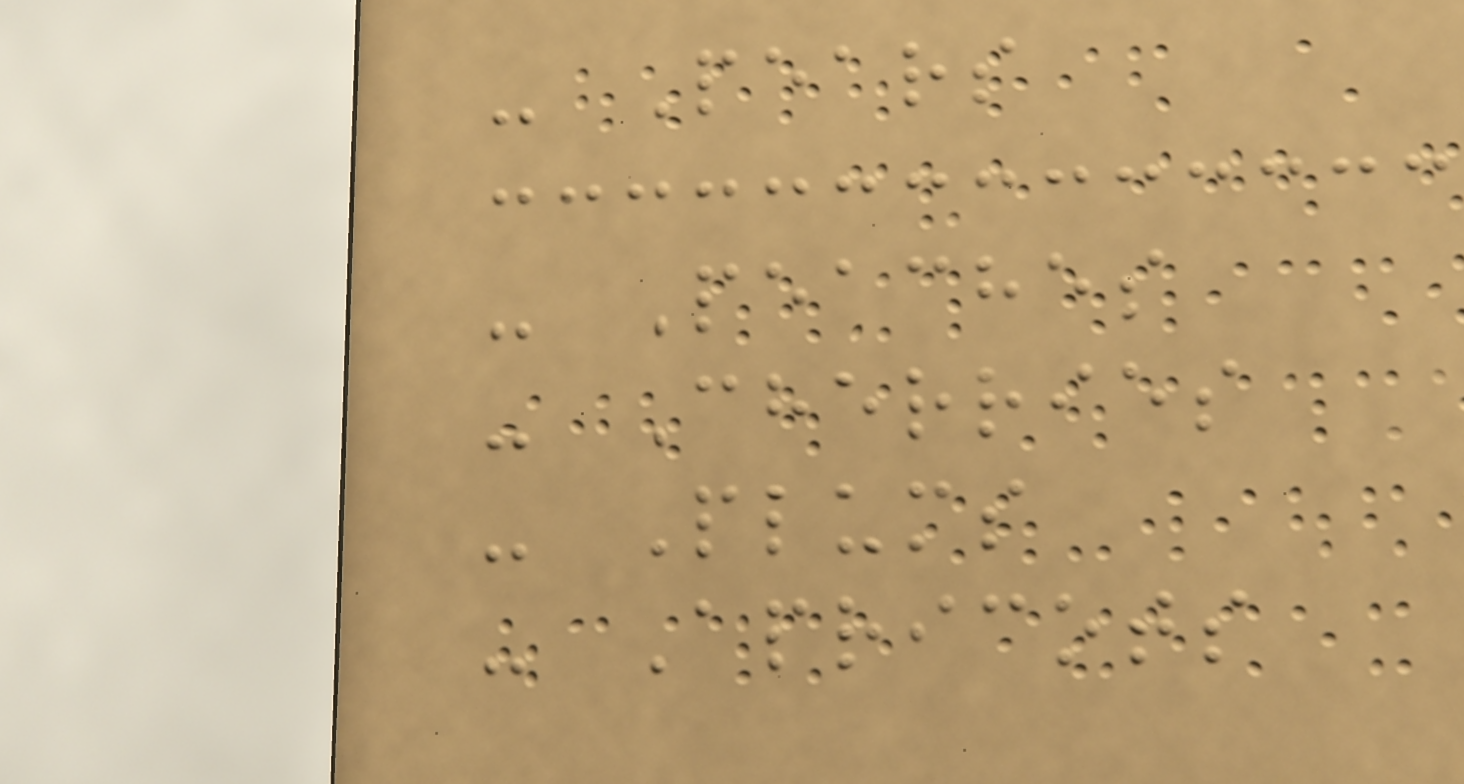- Pears
- Peaches
- Cherries
- Plums
- Apricots
